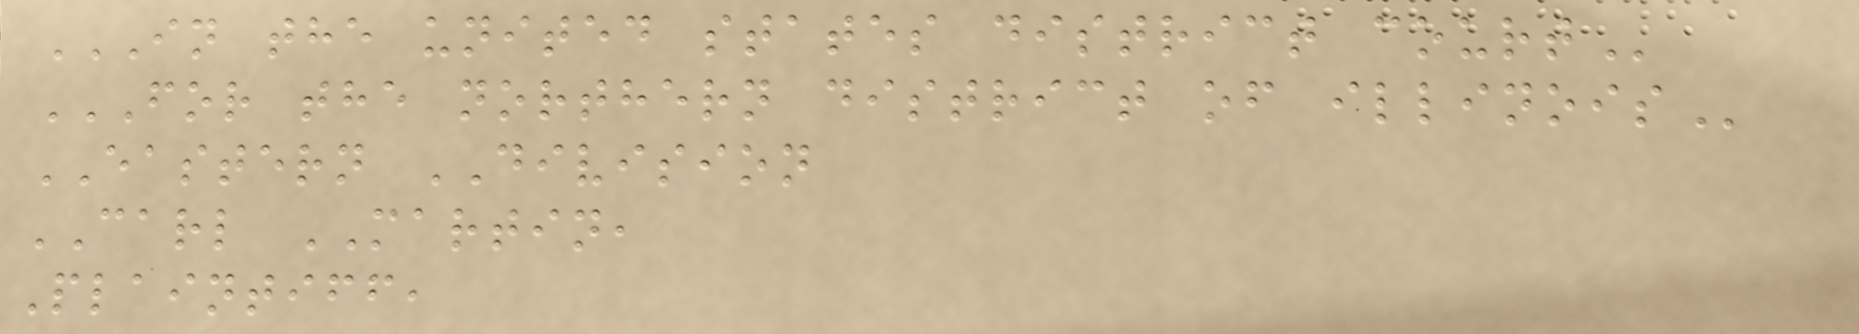IN THE UNITED STATES DISTRICT COURT
FOR THE NORTHERN DISTRICT OF ILLINOIS
EASTERN DIVISION
CARL MARTIN,
Plaintiff,
